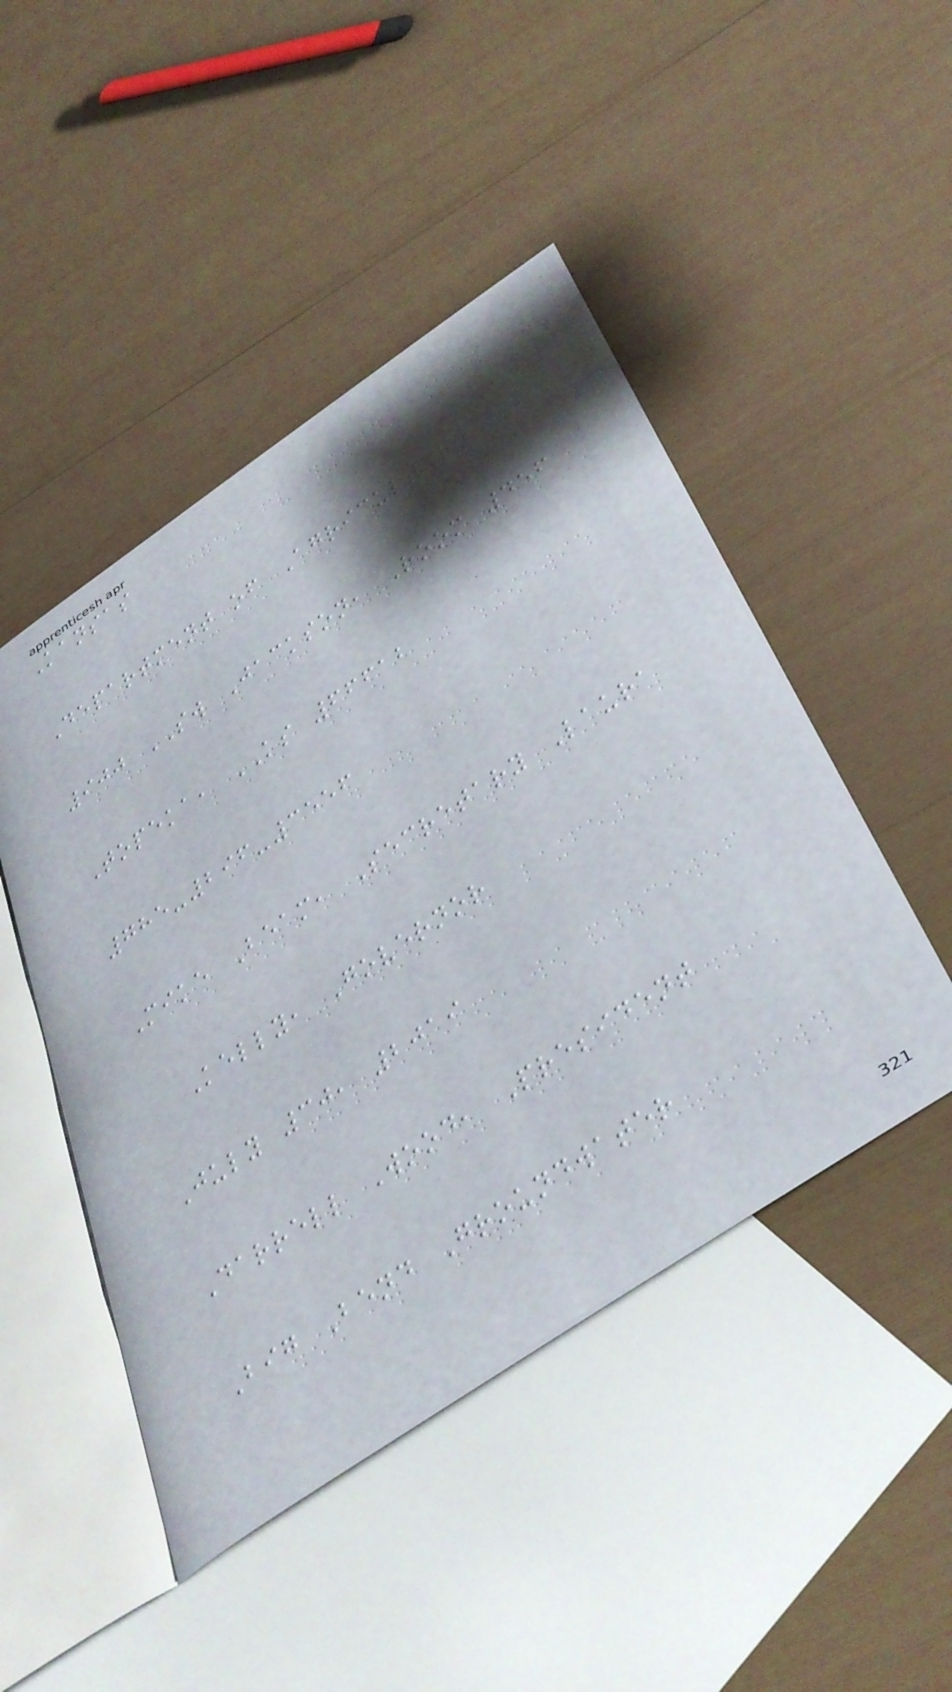Kansas
Department of Agriculture
900 SW Jackson, Room 456
Topeka, KS 66612
785-296-3556
Mike Beam, Secretary Laura
Kelly, Governor
July 30, 2019
Darrell Wood, President
Big Bend Groundwater
